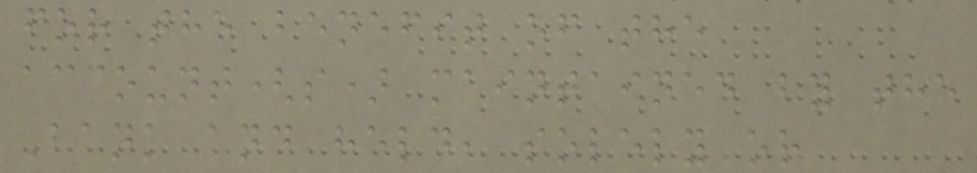for the benefit of the
account(s) maintained by the
Bank and held, solely or
